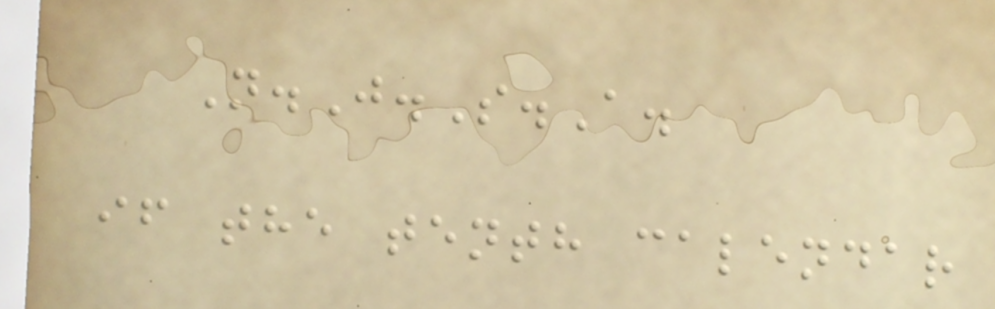N.J.S.A.
if the tenth calendar
